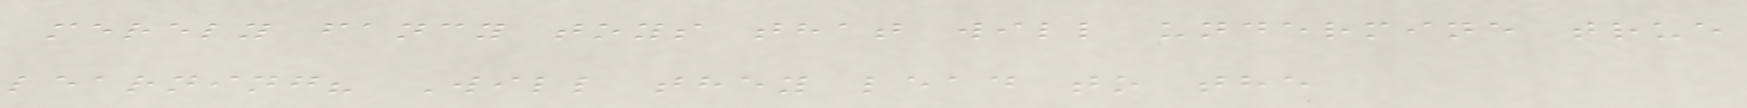merely fancy toys that will undermine true
learning? Will they lead to the
